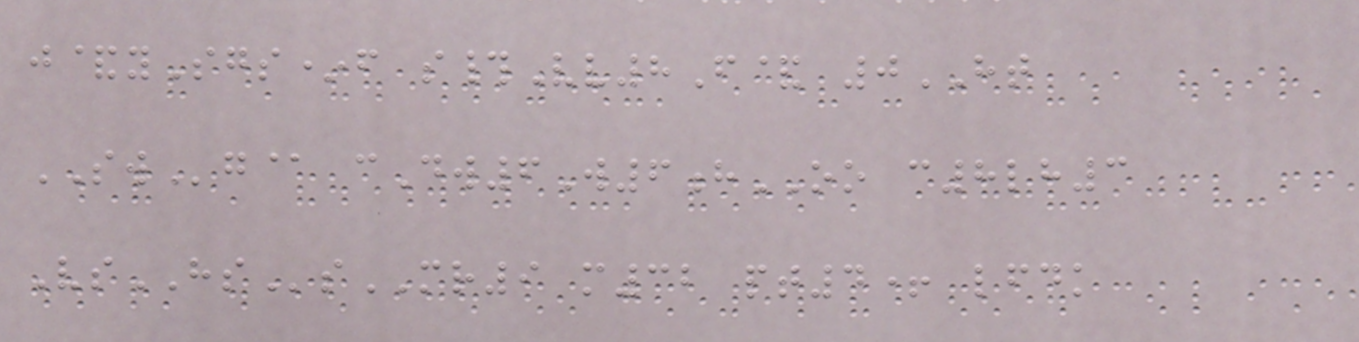j&ySgs*f s#Vv8F& 0HT
SWg@ cDw6W6hOO c8lh3
VsHSsMR9 m32 pt4+ lfdk
